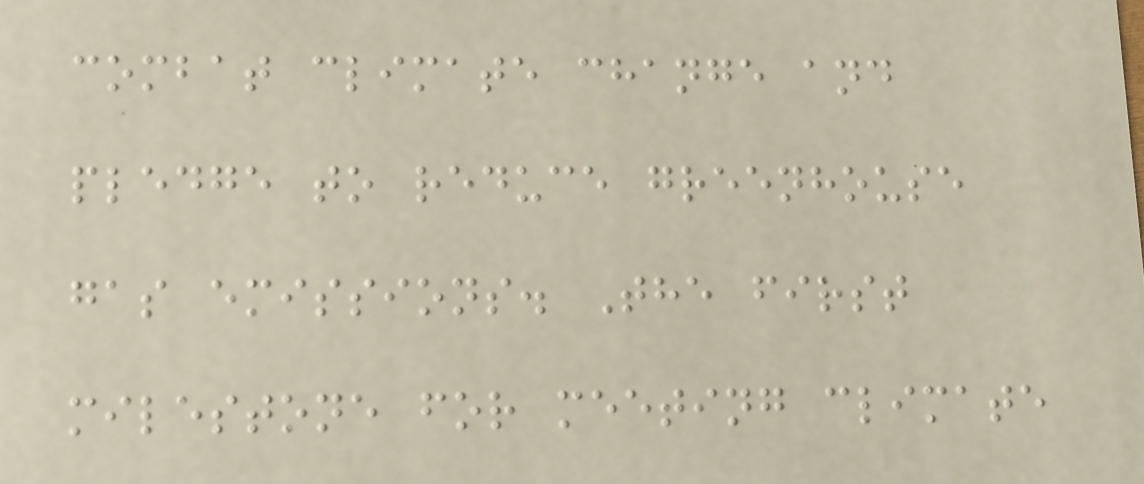combat climate change and
pledge to reduce greenhouse
gas emissions. The first
milestone for meeting climate
